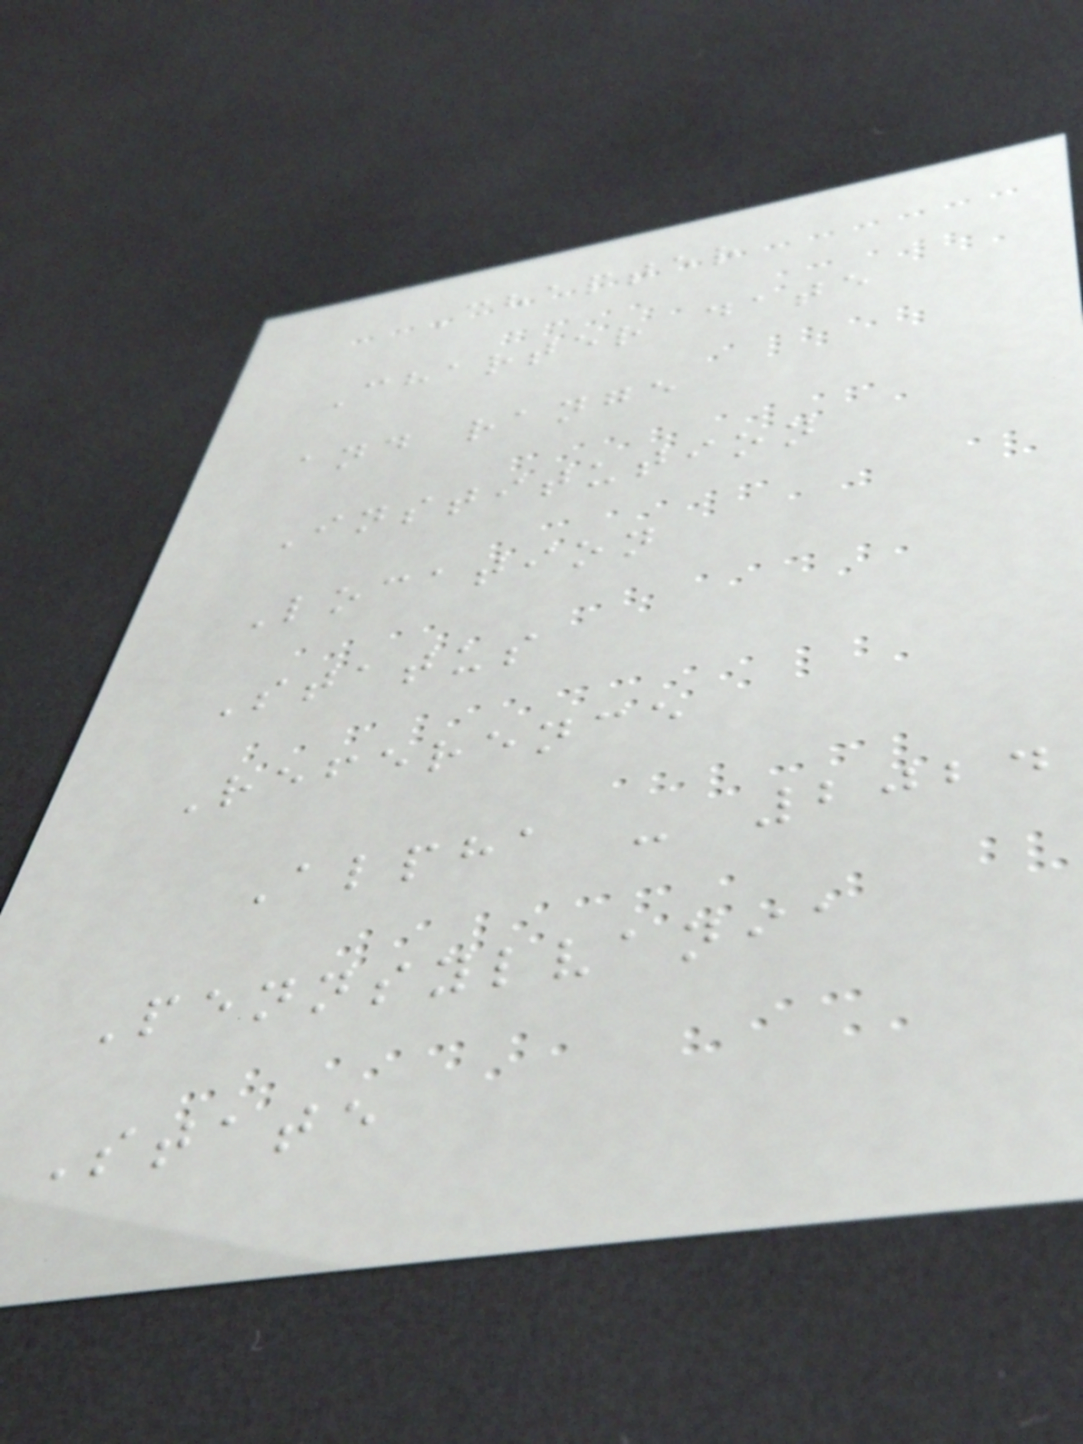Chapter
Charter date
and range
Institution
Location
Status
Reference
Alpha - 2024
Pennsylvania
State
